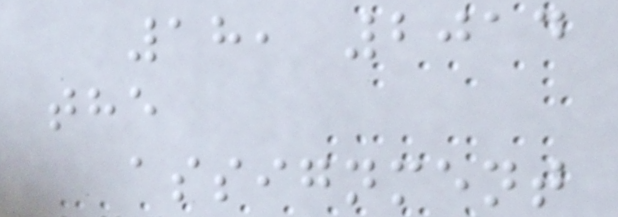18, 2014
the
assignment
